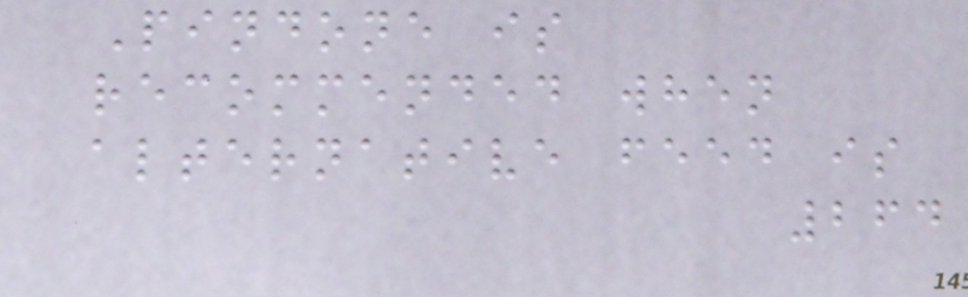Pindone is
recommended when
alternative feed is
264
